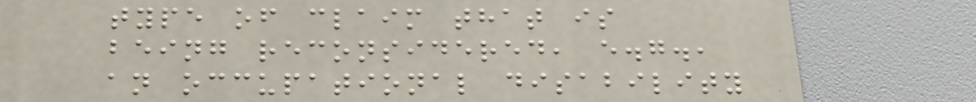type of claim that is
being reconsidered, e.g.,
an occupational disability
